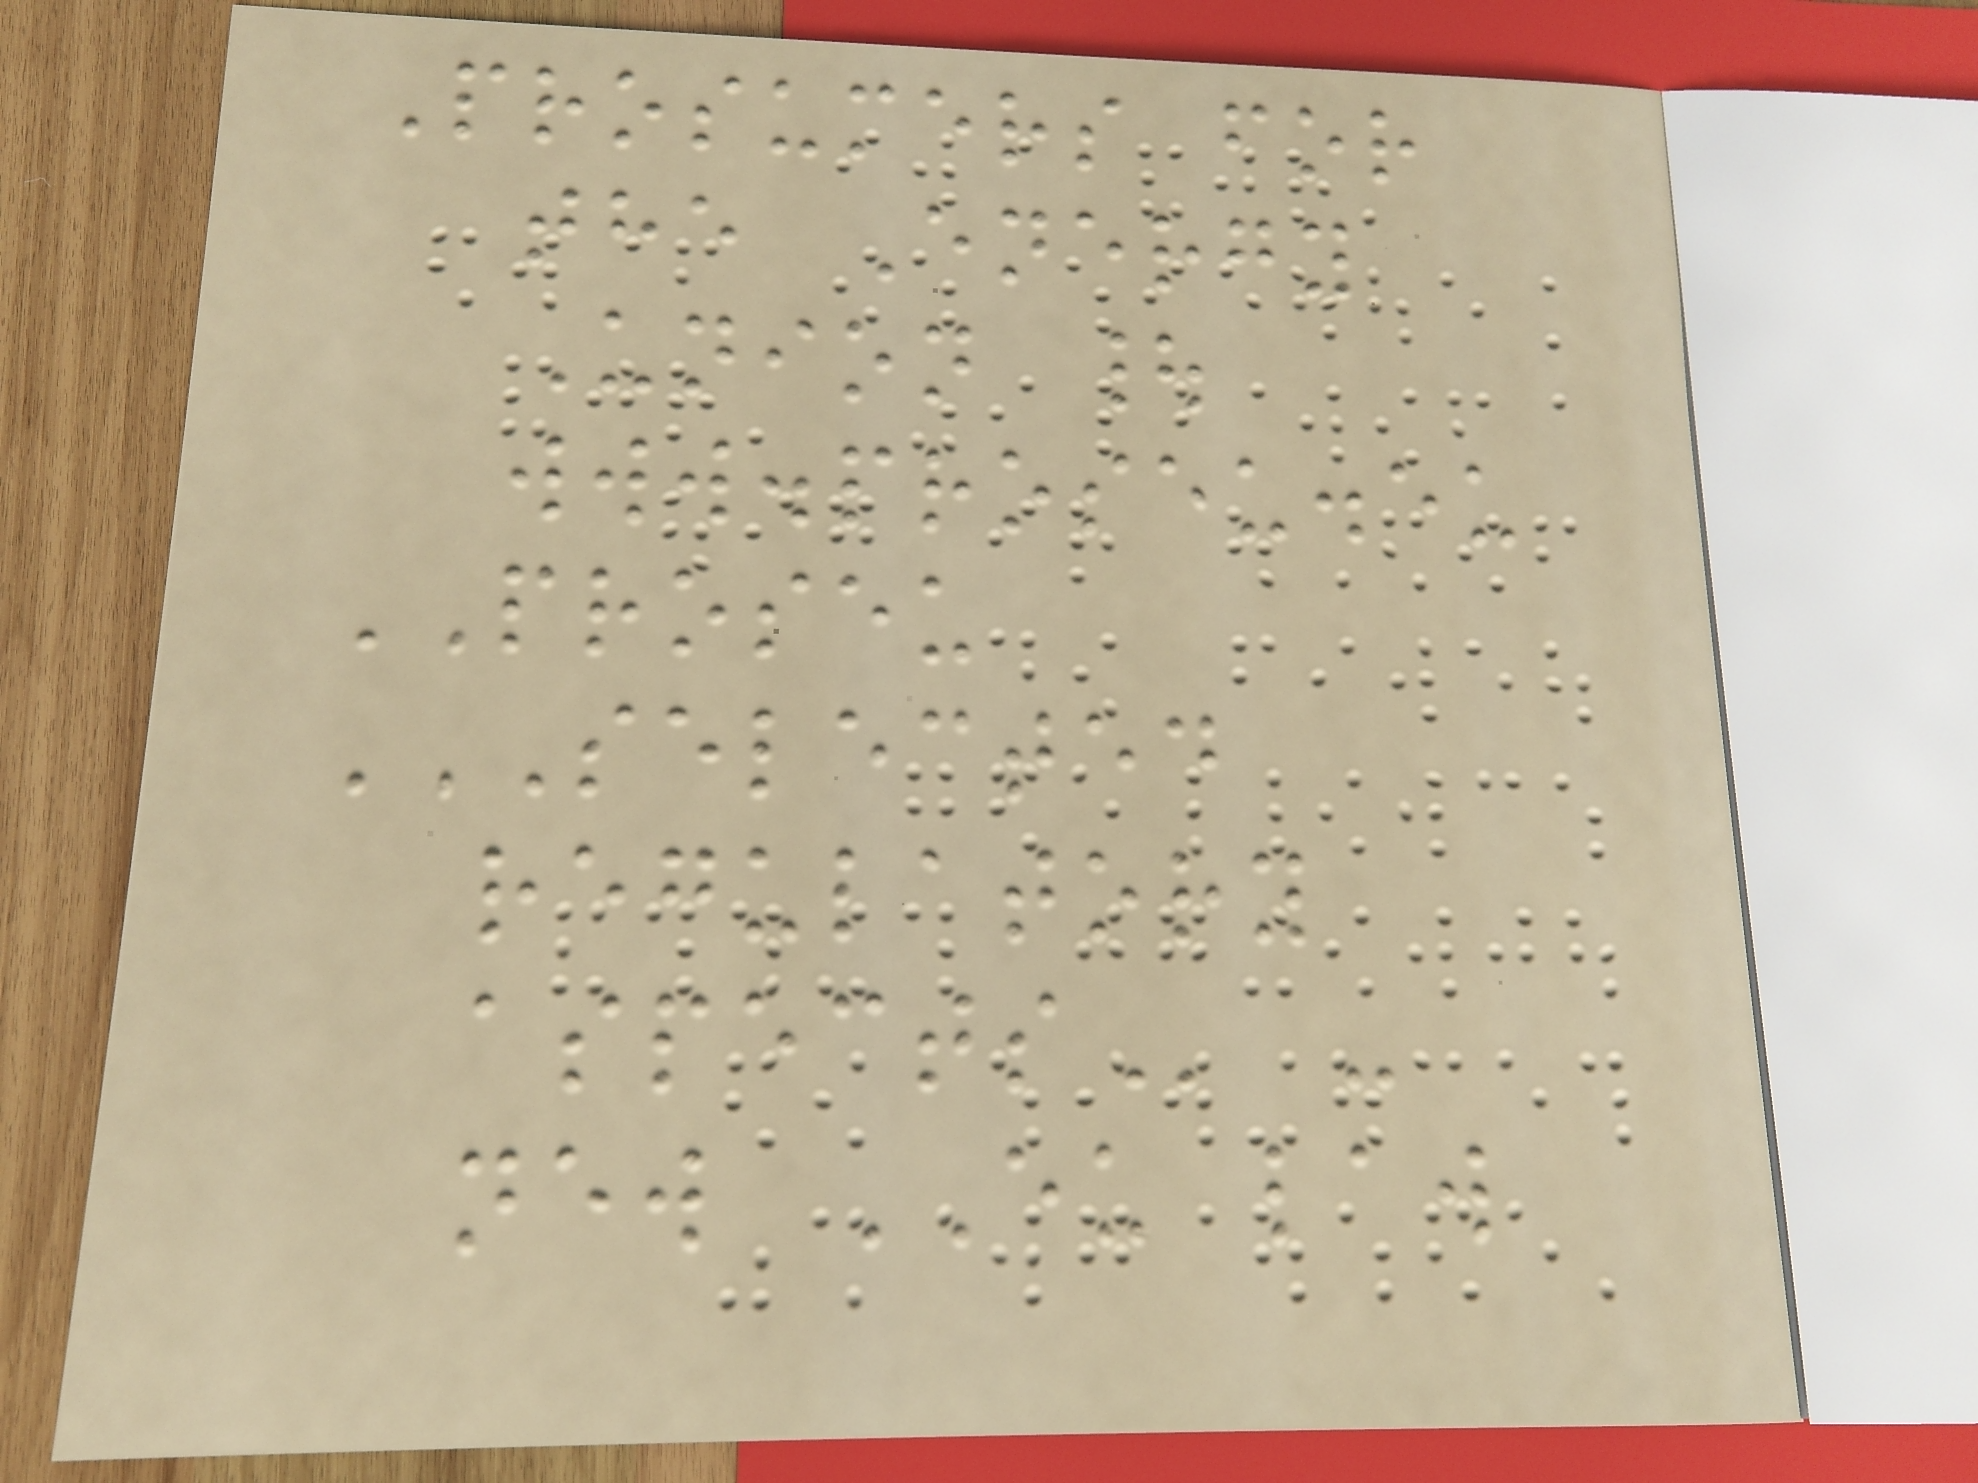Prosumers for
the Energy
Union |
www.proseu.eu
PROSEU
SELECTED
REGULATORY
ASPECTS -
new EU law
